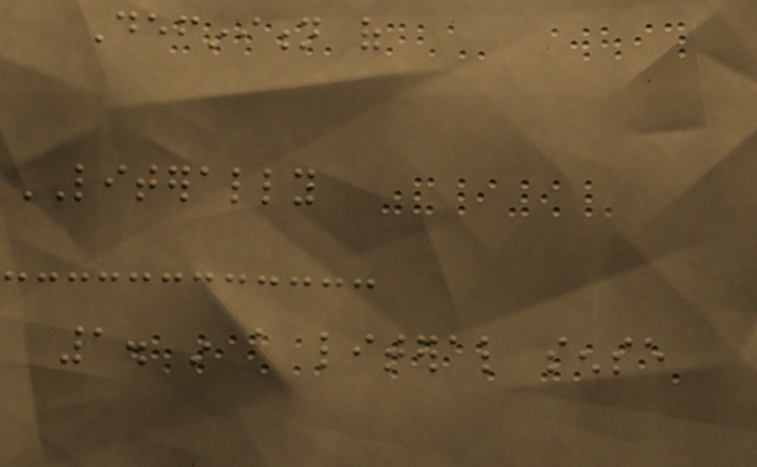Definition of
LITERALLY
1. in a literal sense
